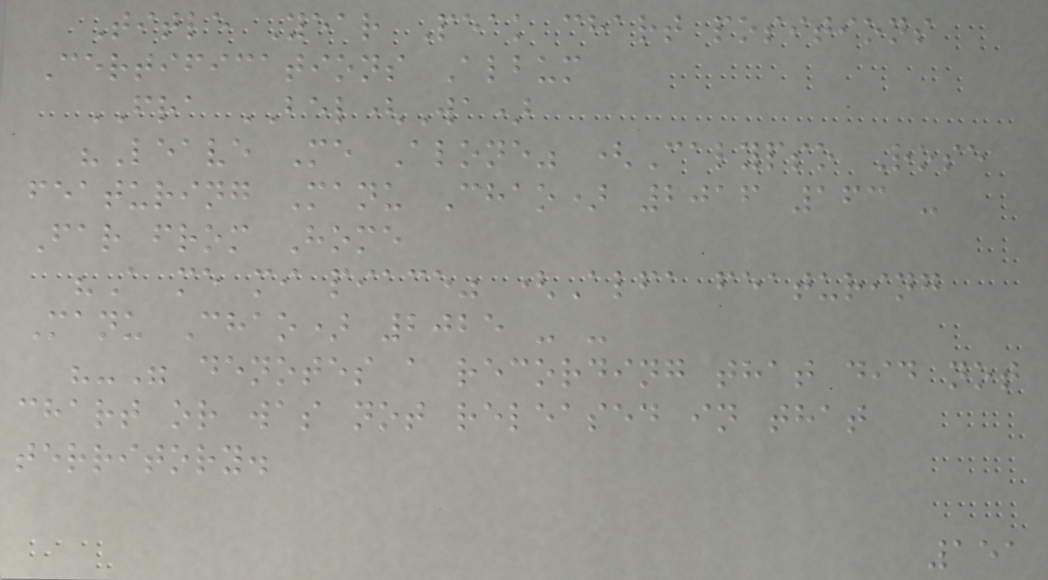Title Year Peak chart positions
Certifications Album
FRA BEL(Wa)
"Leave Me Alone" (Calypso Rose
featuring Manu Chao) 2016 163 -
Far from Home
"A me mi piace" (Alfa featuring
Manu Chao) 2025 - -
"-" denotes a recording that did not
chart or was not released in that
territory.
151
